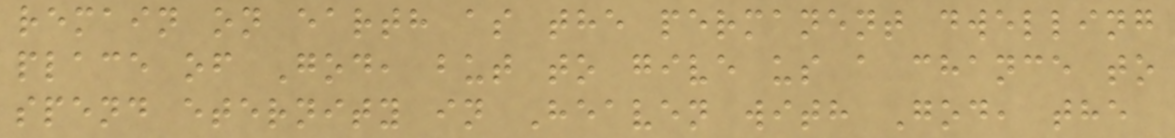remain on earth as the permanent dwelling
place of God, but to give us a chance to
spend eternity in Heaven with God, the
